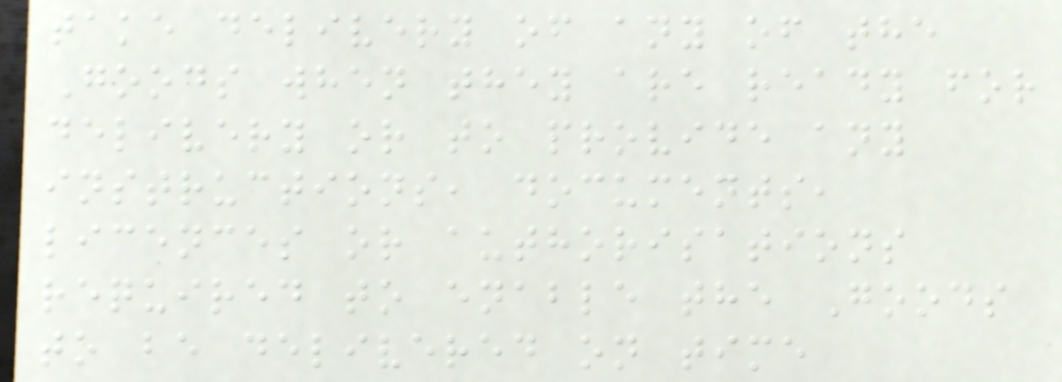take delivery of any of the
Goods when they are ready for
delivery or to provide any
instructions, documents,
licences or authorisations
required to enable the Goods
to be delivered on time
